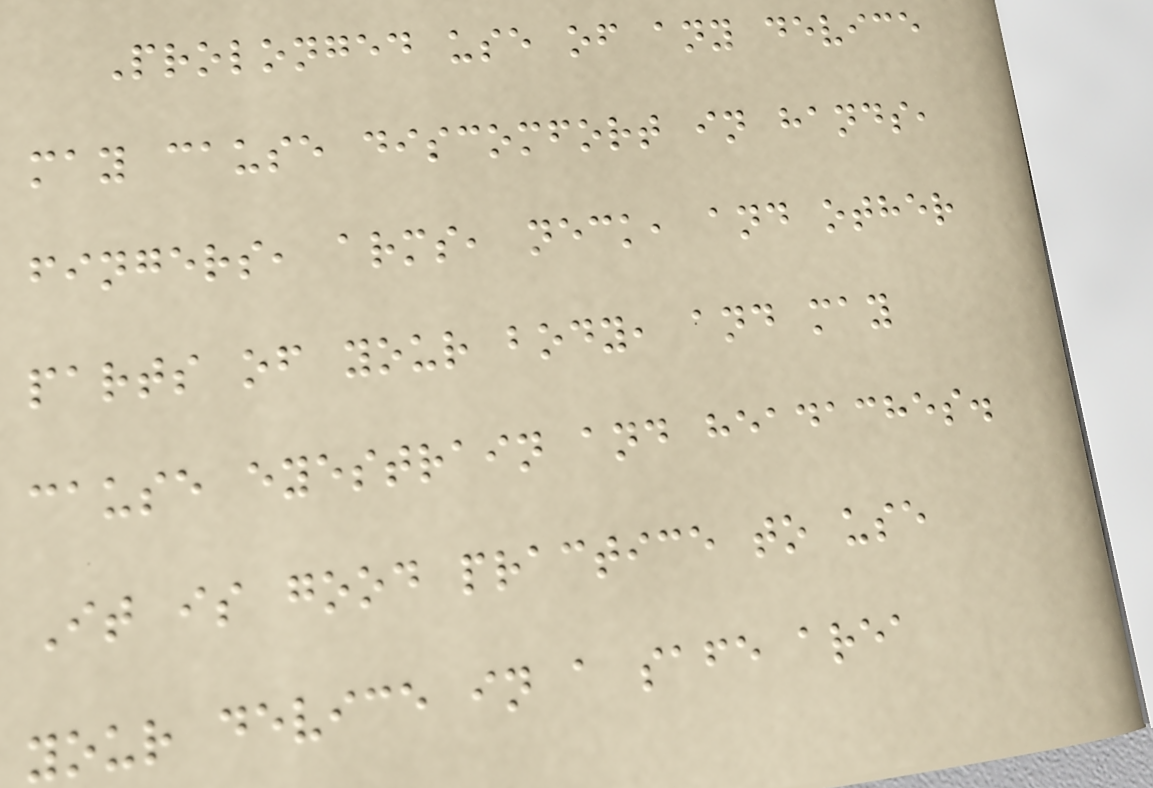Prolonged use of any device
may cause discomfort in hands,
fingers, arms, neck, and other
parts of your body, and may
cause eyestrain and headaches.
It is good practice to use
your device in a safe area
